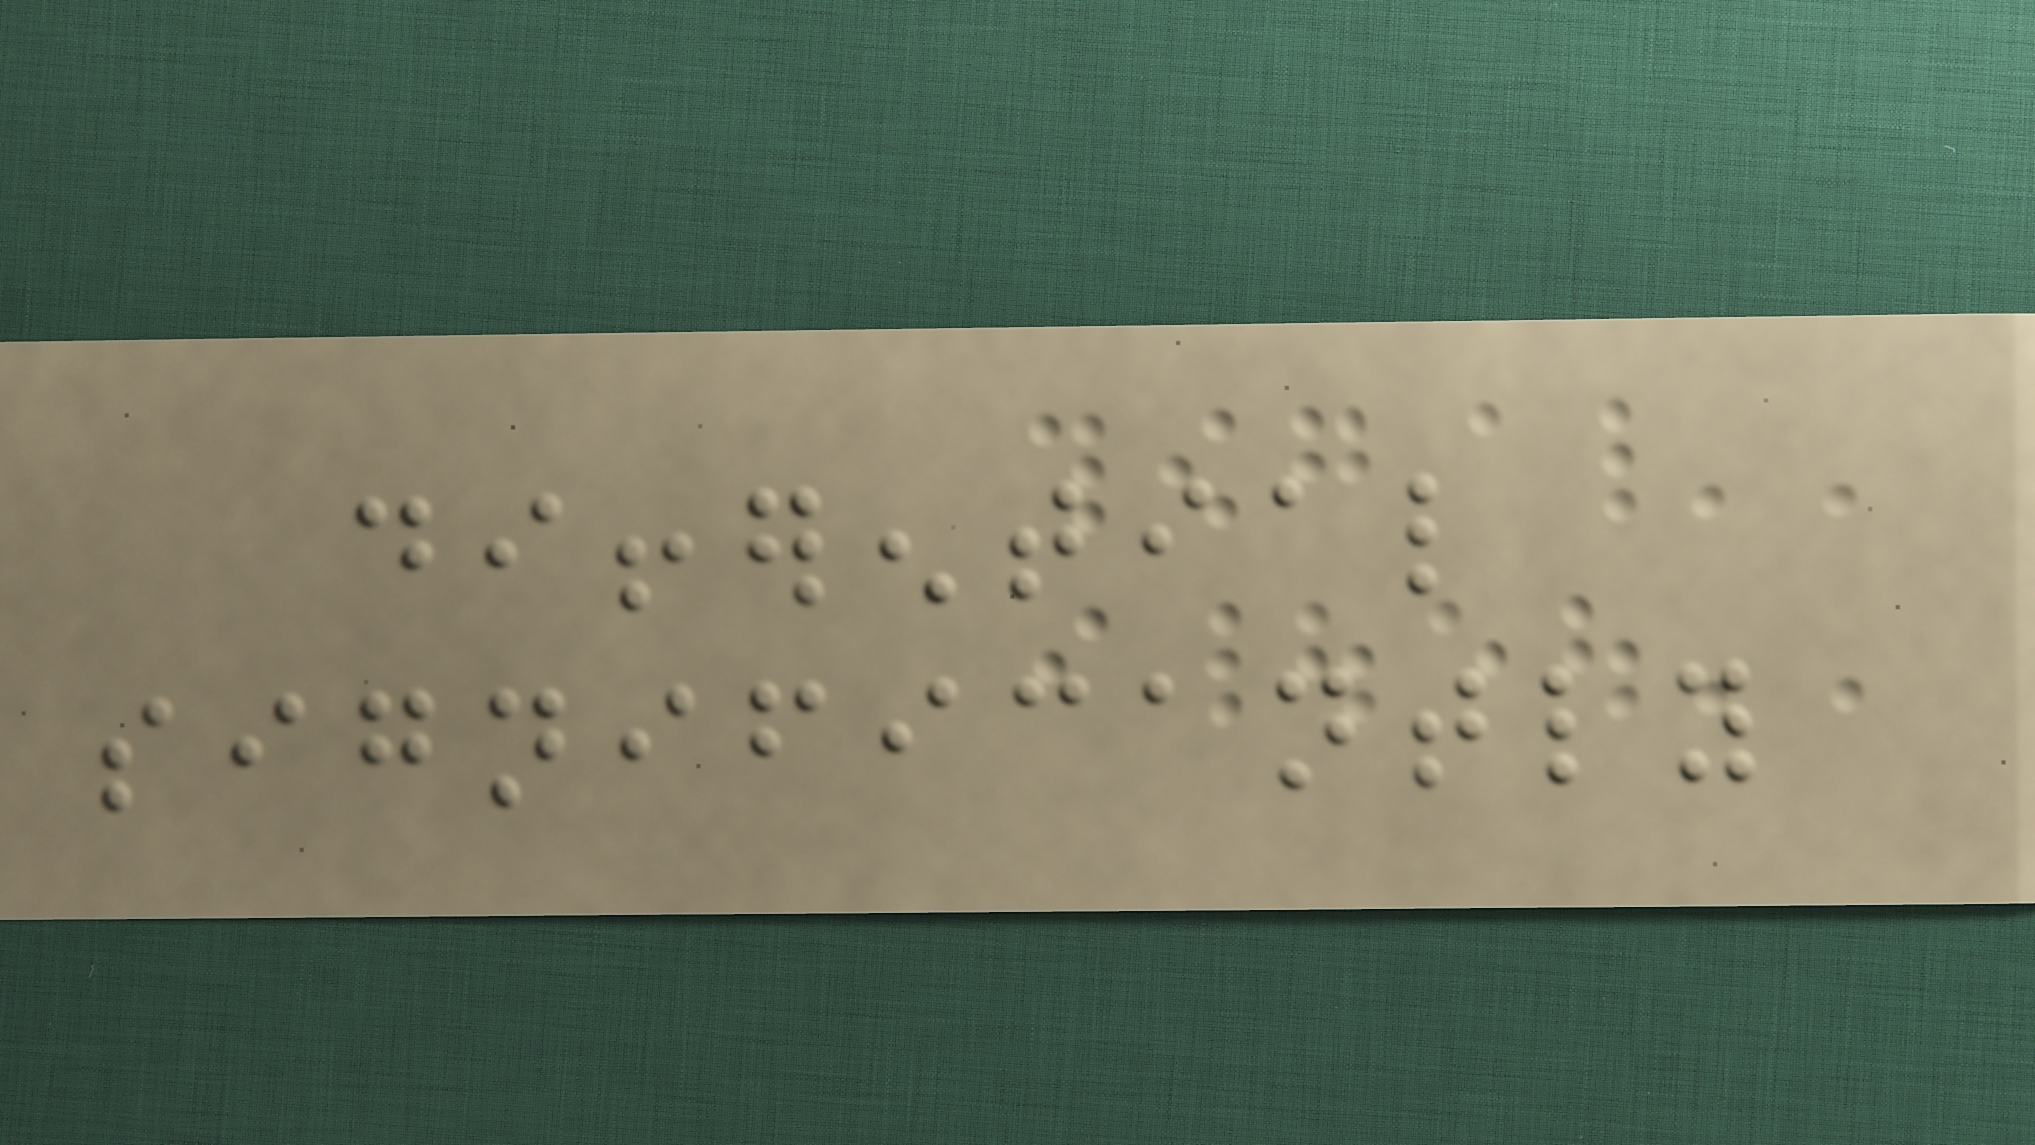differential
significantly
